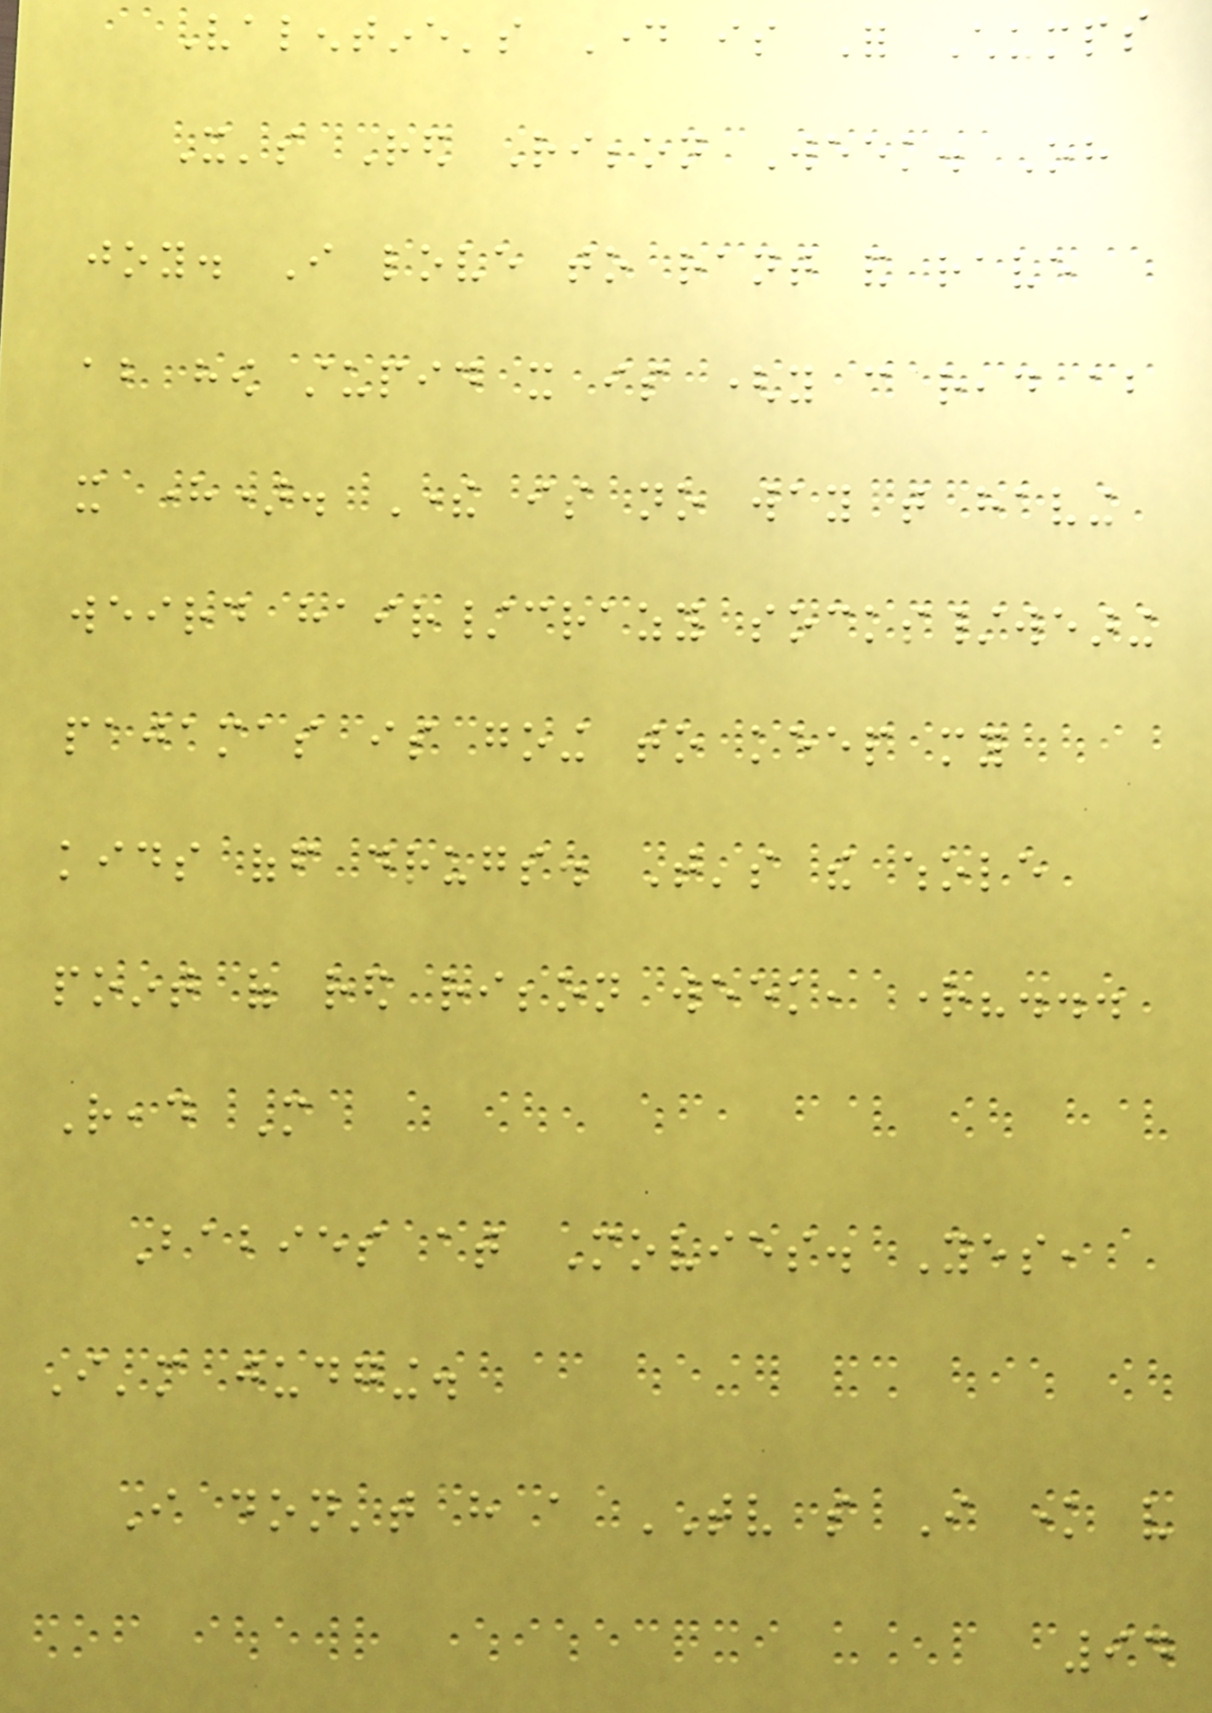Valentine's Day is For Chumps
It's Red Ribbon Week. Oh
joy. I love to rant and rave
about how stupid it is (you can read about
it here). There is no way that having
weird hair/crazy socks/wearing
pajamas is going to keep my
kids off drugs. That's the whole
point of red ribbon week, right?...
Read More
Babies at Movies. Yes,
I'm judging.
I don't have a TV so I know very
94
